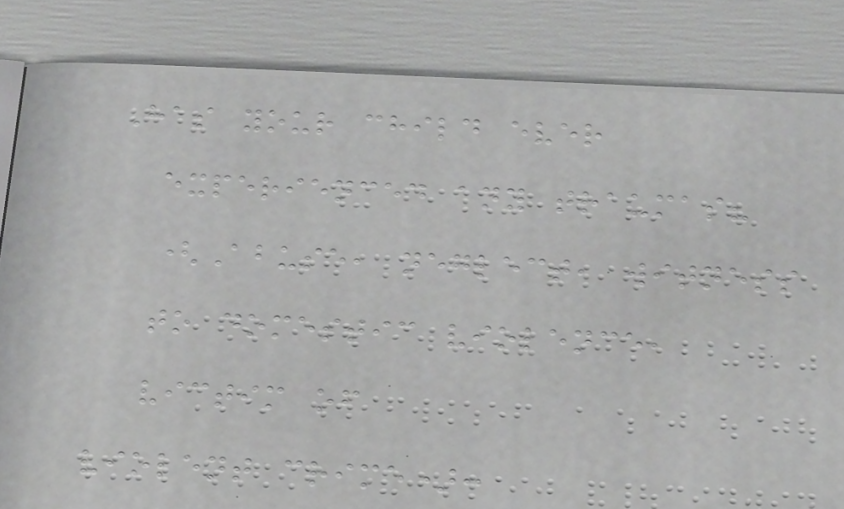Has your child ever
experienced any traumas?
(Abuse, neglect, witness
to domestic violence,
victim of
violent crime):
